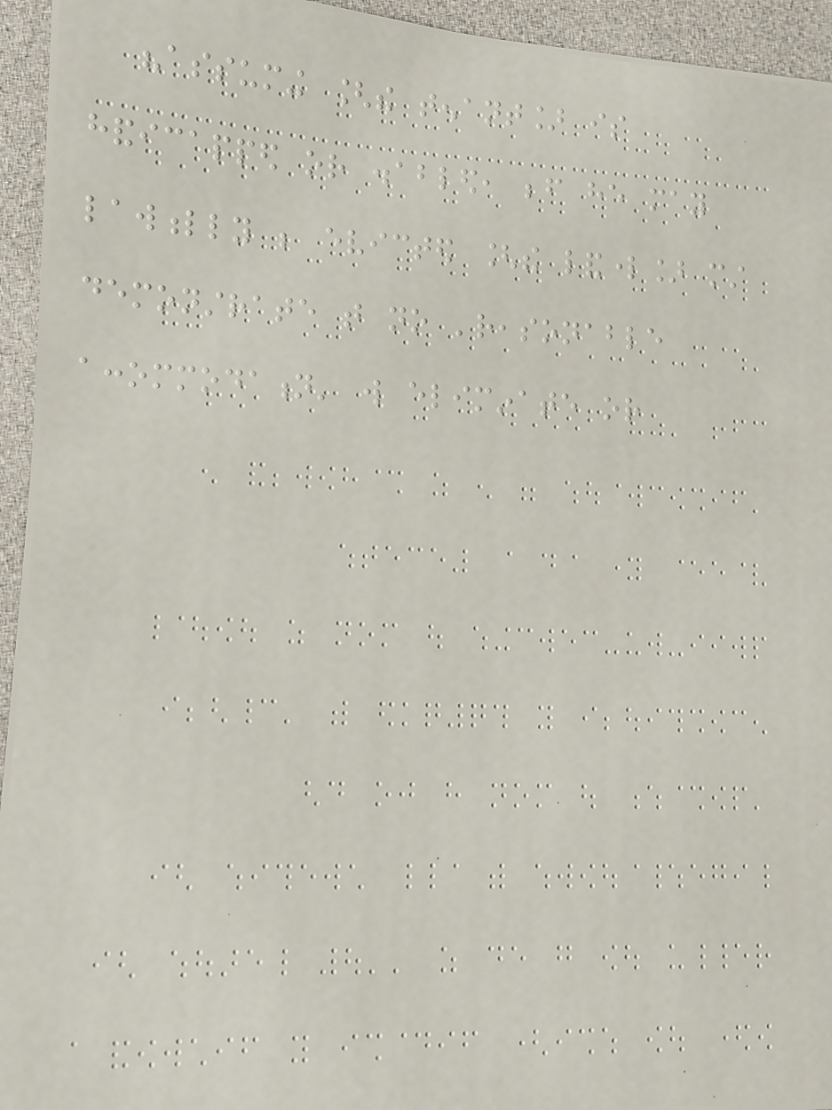"assuming [the tenant] is
handicapped or disabled, before he may
lawfully be evicted [the landlord] must
demonstrate that no 'reasonable
accommodation' will eliminate or
